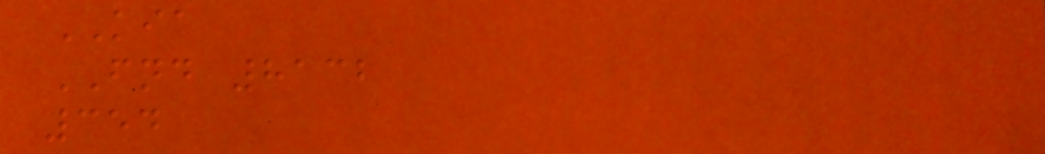KIA
FND 8132
354
